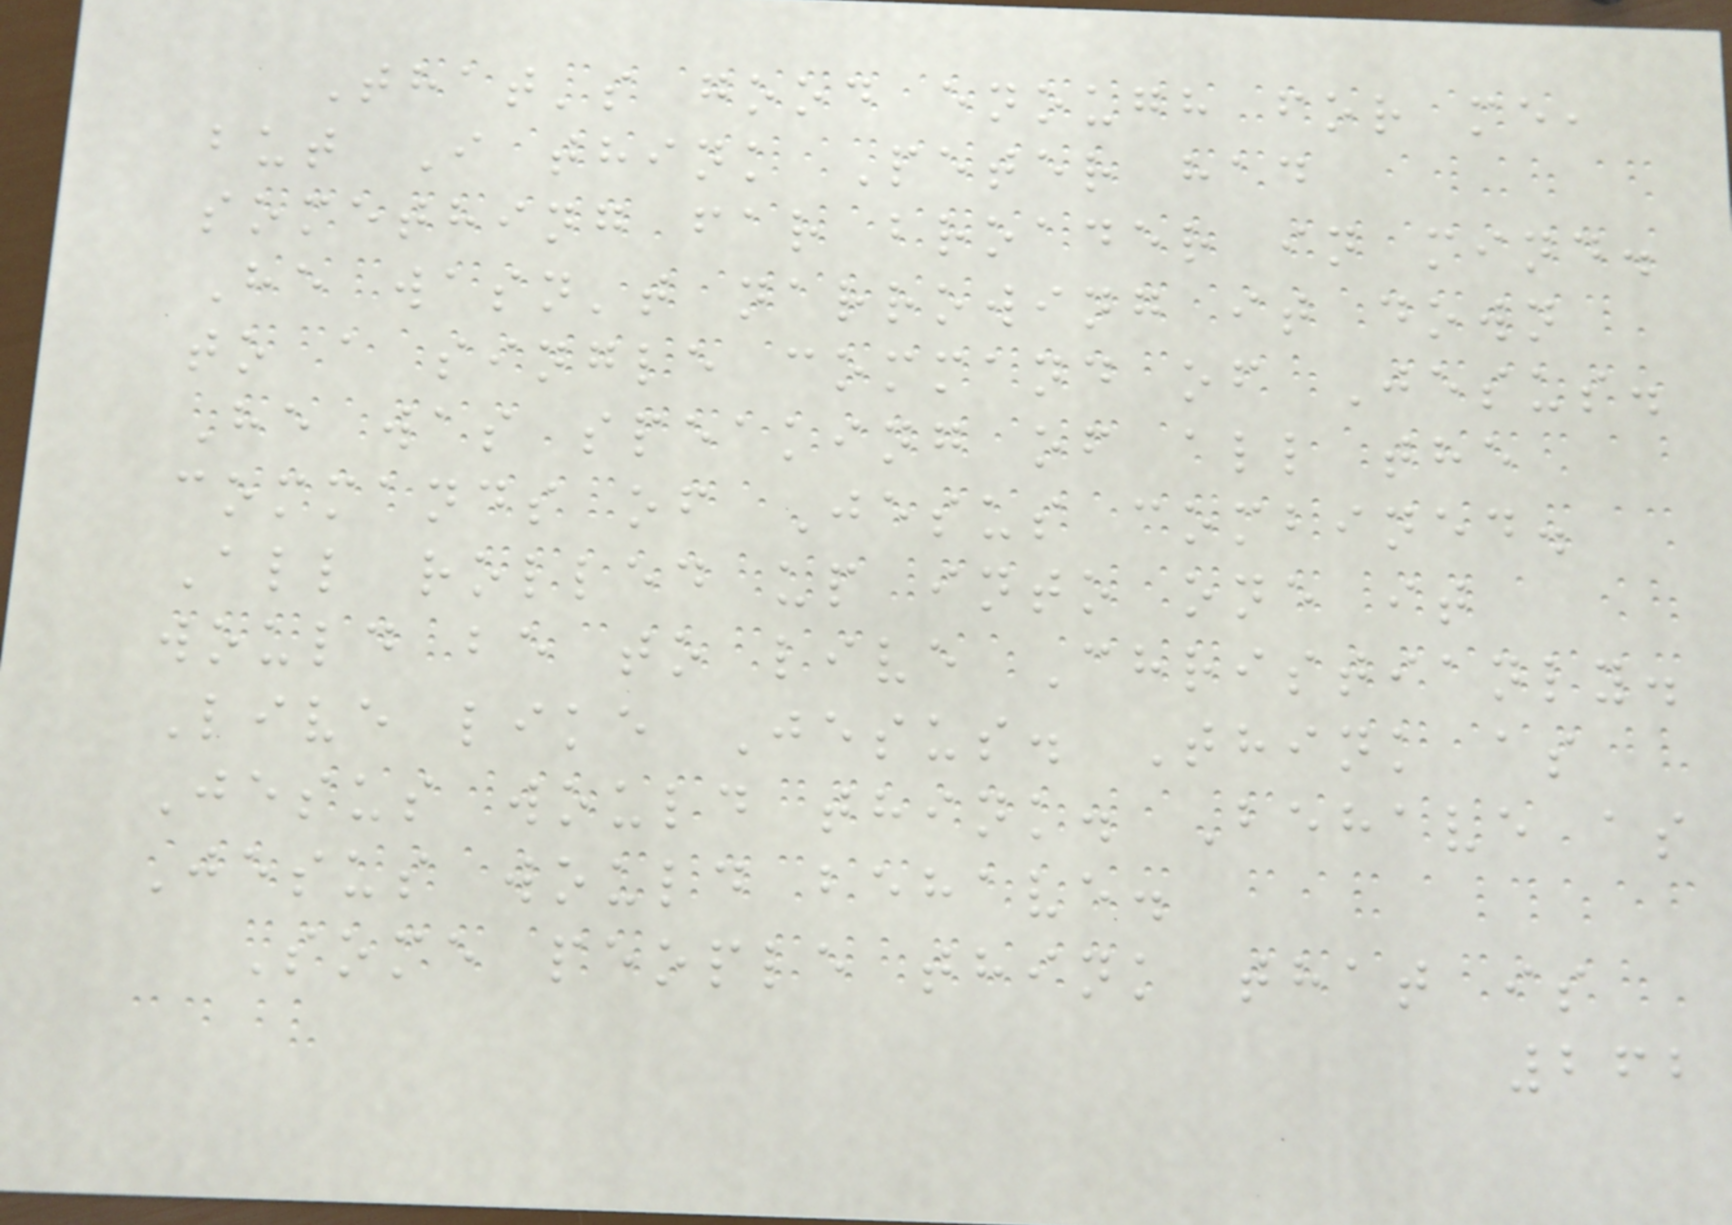That's good enough for me,
but I think Peter had
something far broader in mind.
He wasn't narrowing it down
to a single command of Jesus.
He was speaking of all the
commands of Jesus combined.
All rolled up into one it
would be to live Christianly.
Live like Jesus. Think as
Jesus would think. Behave as
Jesus would behave.
Some people think that is
262
